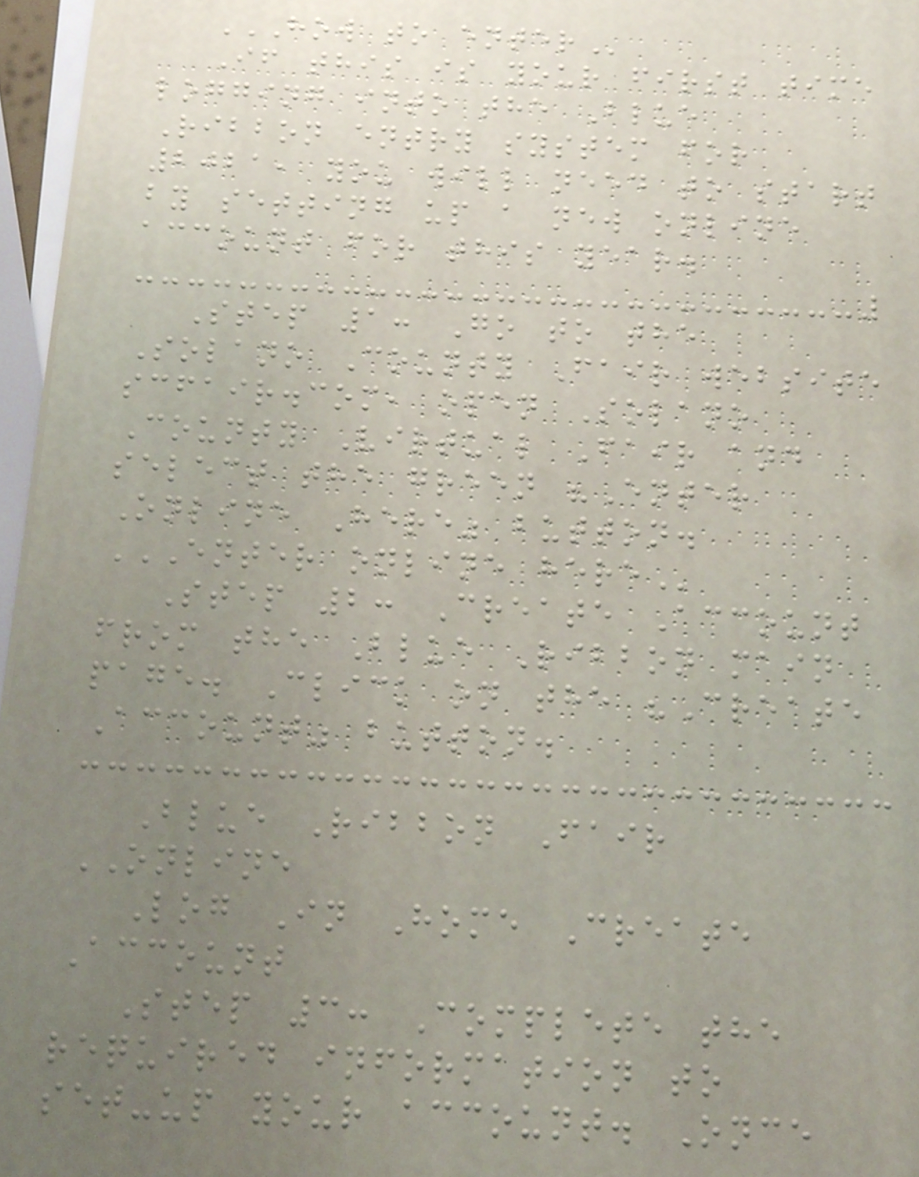HOW TO ENTER
If this is your first time
logging into the Blue
Ribbon entry system for
2021, you will need to start
by setting up a new online
account for this year.
Step 1: Go to the
Solano County Fair website
scfair.com, open Solano
County Virtual Fair and
select the green "Enter
Online Here" button.
ENTER ONLINE HERE
Step 2: Create Account
from the Blue Ribbon main
page. Click on the "Create
Account" button.
Blue Ribbon Fair
ONLINE
Log In Home Create
Account
Step 3: Complete the
required information to
set-up your account. Once
